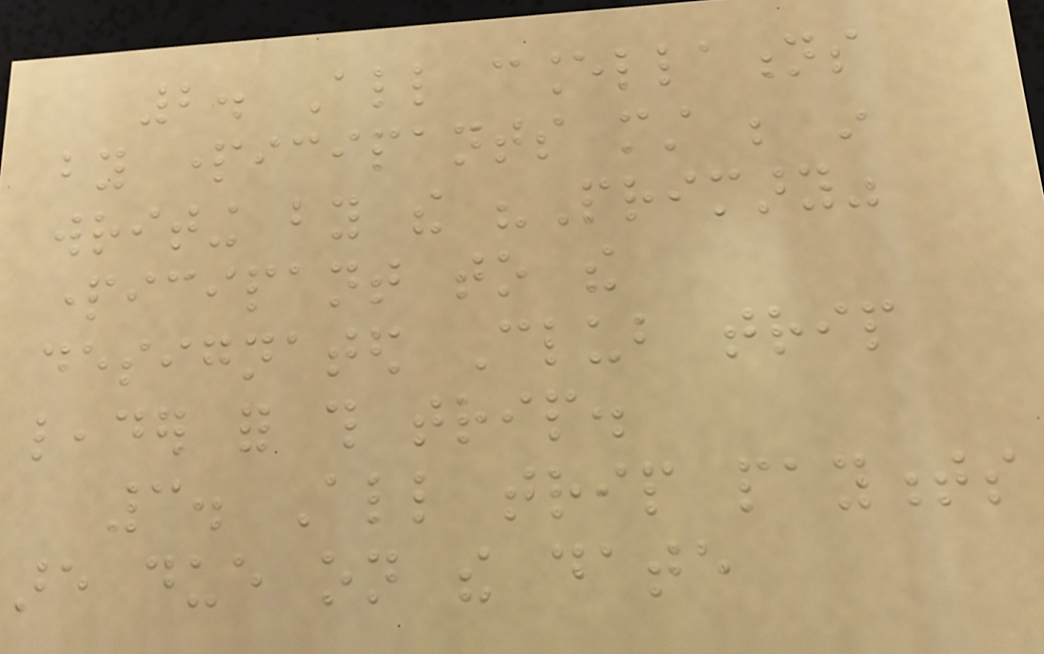2. All cancellations
by participants must be in
writing by the "Primary"
participant to the
designated Club trip
leader for this trip.
3. All trip payments
are due on the date
